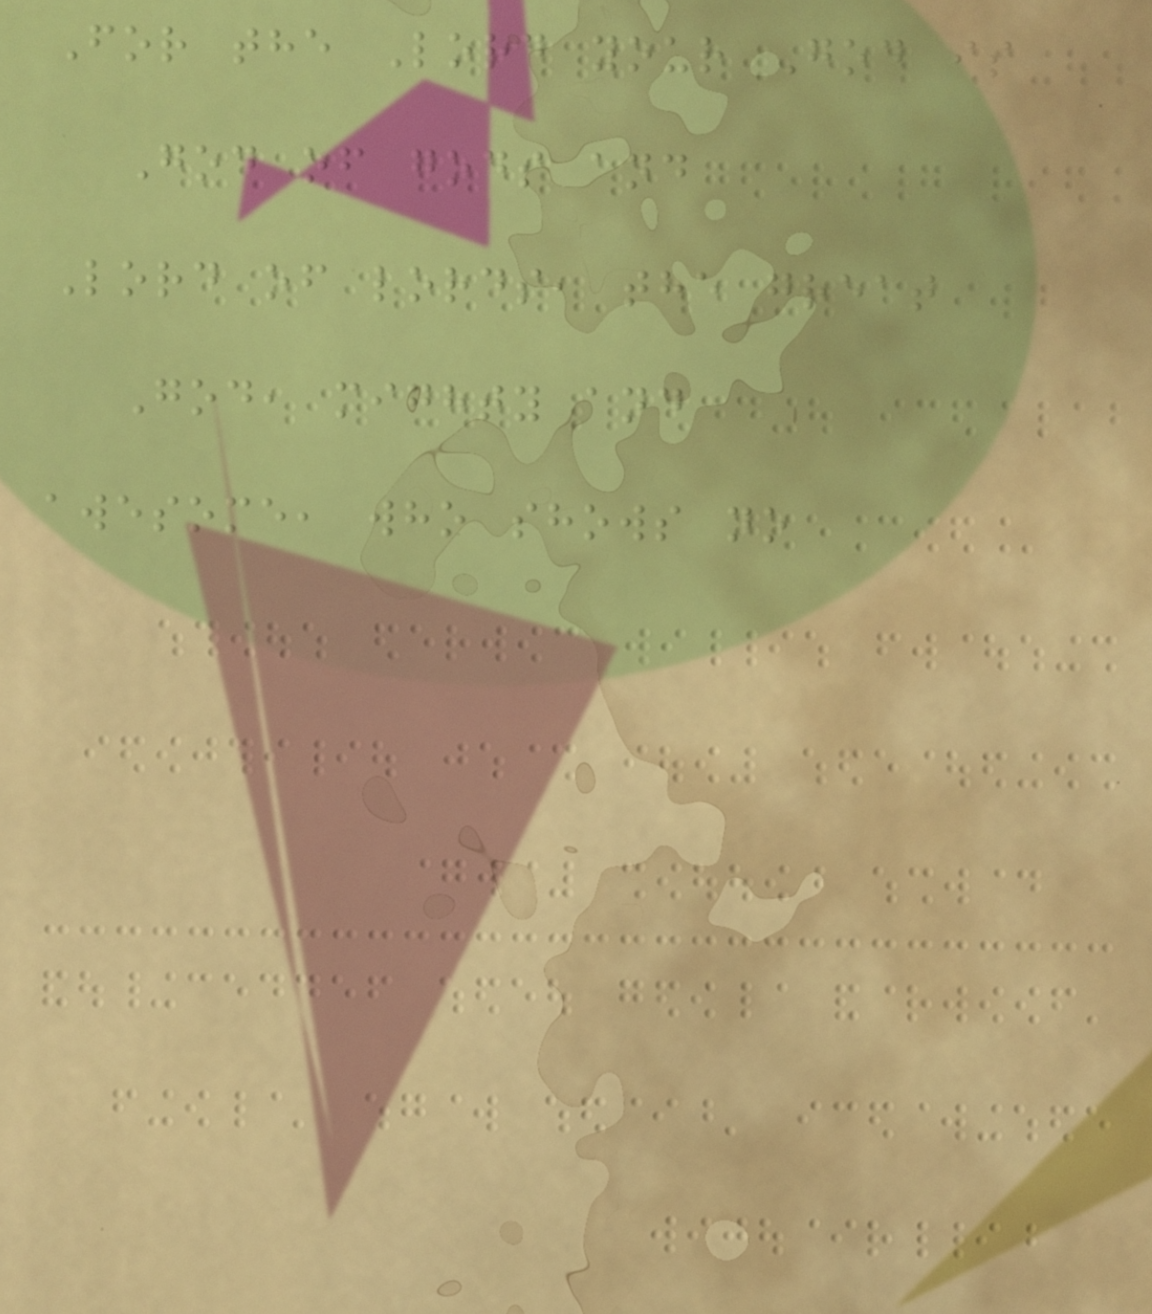For the Lord your God is
God of gods and
Lord of lords, the great
God, mighty and
awesome, who shows no
